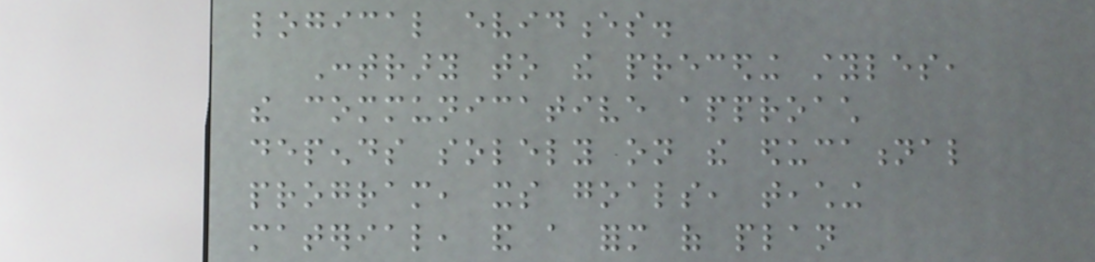logical evidences.
Contrary to the preceding styles,
the communicative approach
depends solely on the educational
program, its goals, teaching
material, and a form of plan
